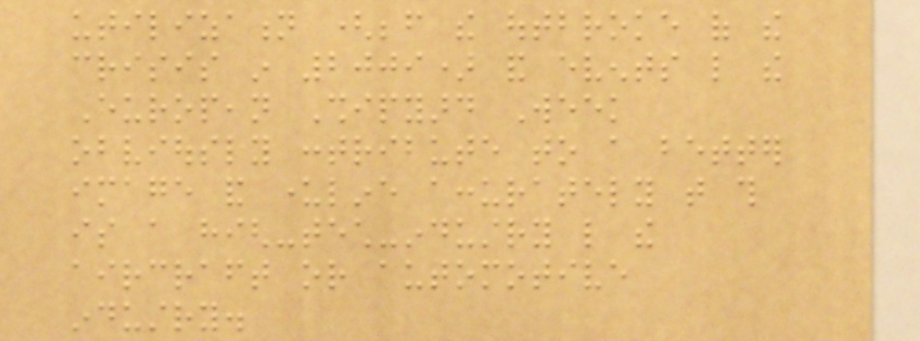utilization (before the outbroke of the
crisis in 2009) and events like the
European Shipyard Week
obviously contribute to a better
image and underline accurately that this
is a high-tech-industry like the
aircraft or automotive
industry.
